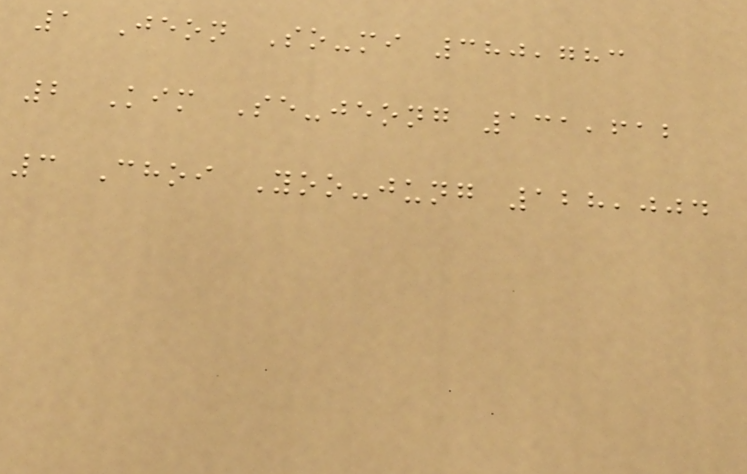1 Jeon So-mi 380,783
2 Kim Se-jeong 131,612
3 Choi Yoo-jung 128,004
